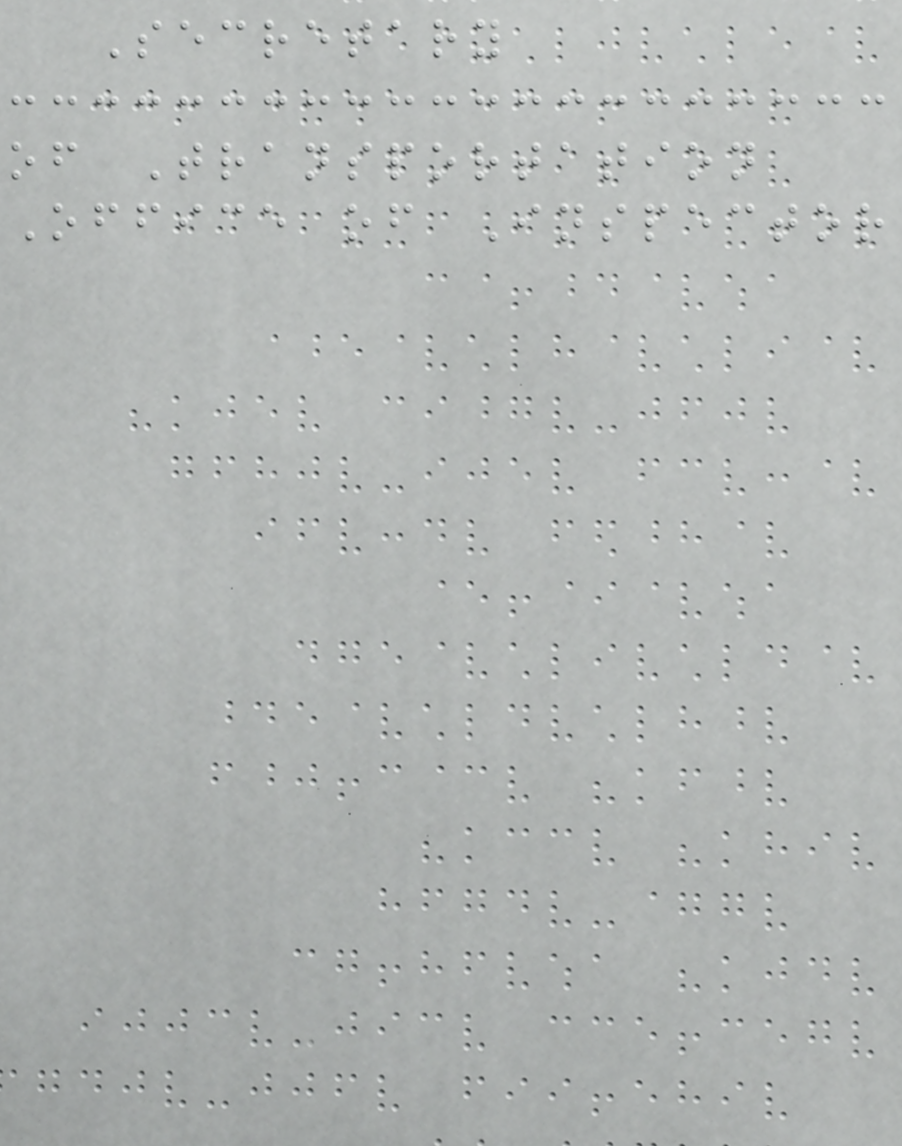Secretary
of Transportation
Office of Inspector
